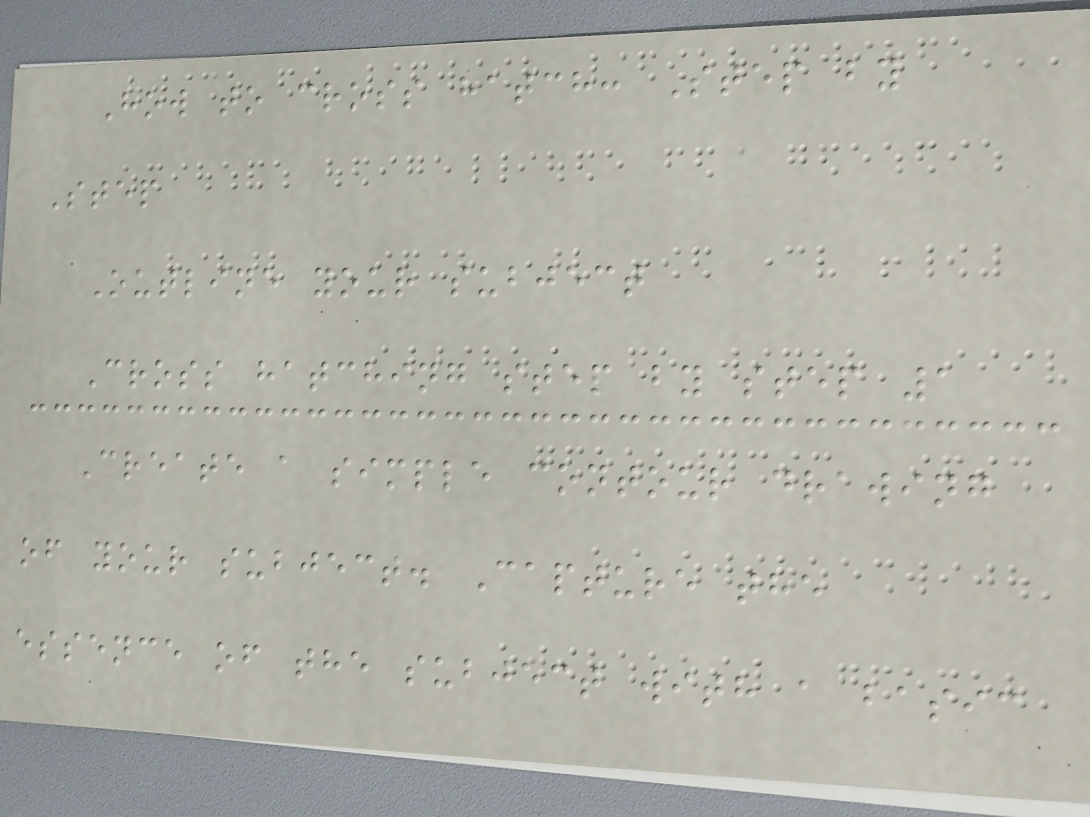How to cross hatch: Step by
Step
Outline your subject
Cross hatching step by step 1
Create a simple contour drawing
of your subject. Capture the
essence of the subject with a basic
